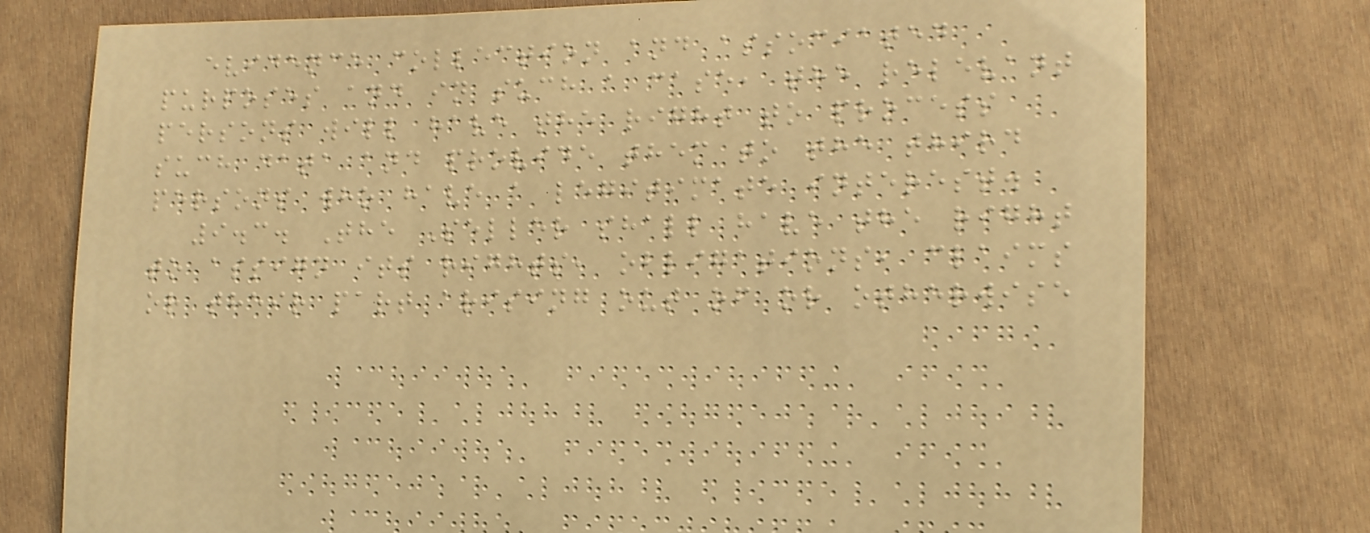evidence collection and associated
purposes and in such a case, the relevant
persons will have the right to process
such data and provide them to the third
persons who have a legitimate interest.
9.3. The Seller shall have the right
to assign its rights, obligations, claims
or their part arising out of or otherwise
